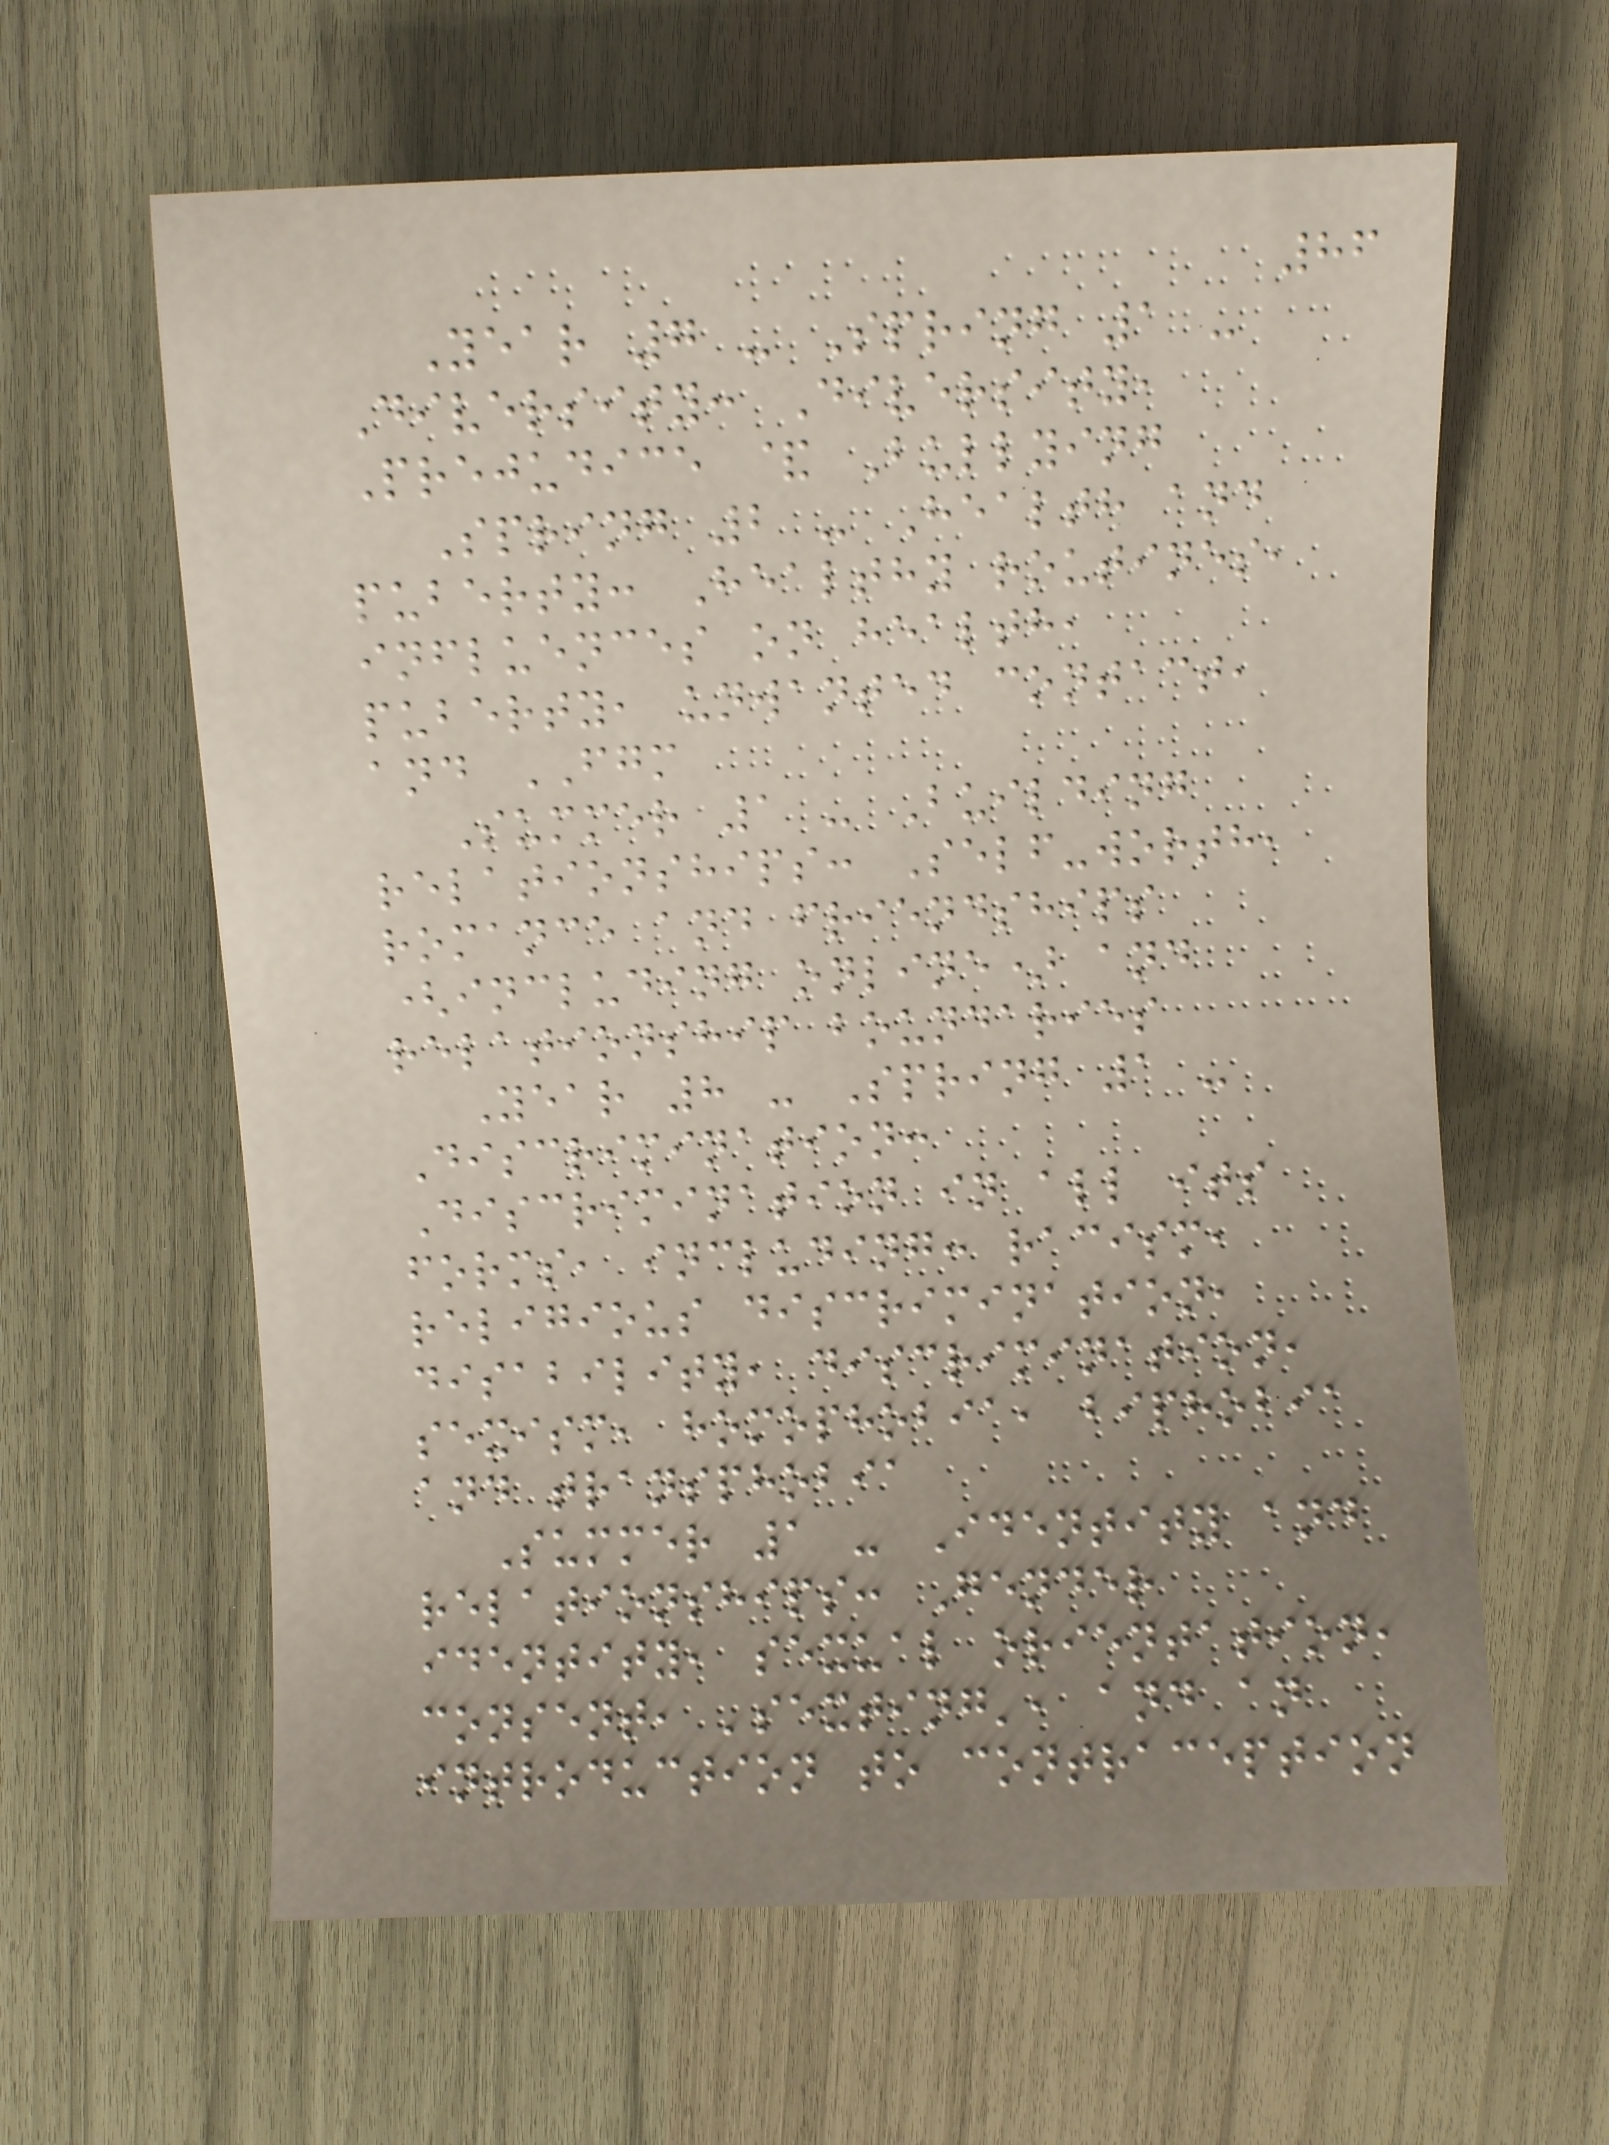86
Year 7 - Spring 1 -
Diversity: Diversity,
Prejudice & Bullying
Spring 2 - Health and
puberty: Healthy routines,
influences on health,
puberty, unwanted contact,
and FGM
Summer 1 - Building
relationships: Self-worth,
romance and friendships
(including online) and
relationship boundaries
Year 8 - Spring 1 -
Discrimination:
Discrimination in all its
forms, including: racism,
religious discrimination,
disability, discrimination,
sexism, homophobia, biphobia
and transphobia
Summer 1 - Identity and
relationships: Gender
identity, sexual orientation,
consent, 'sexting', and an
introduction to contraception
